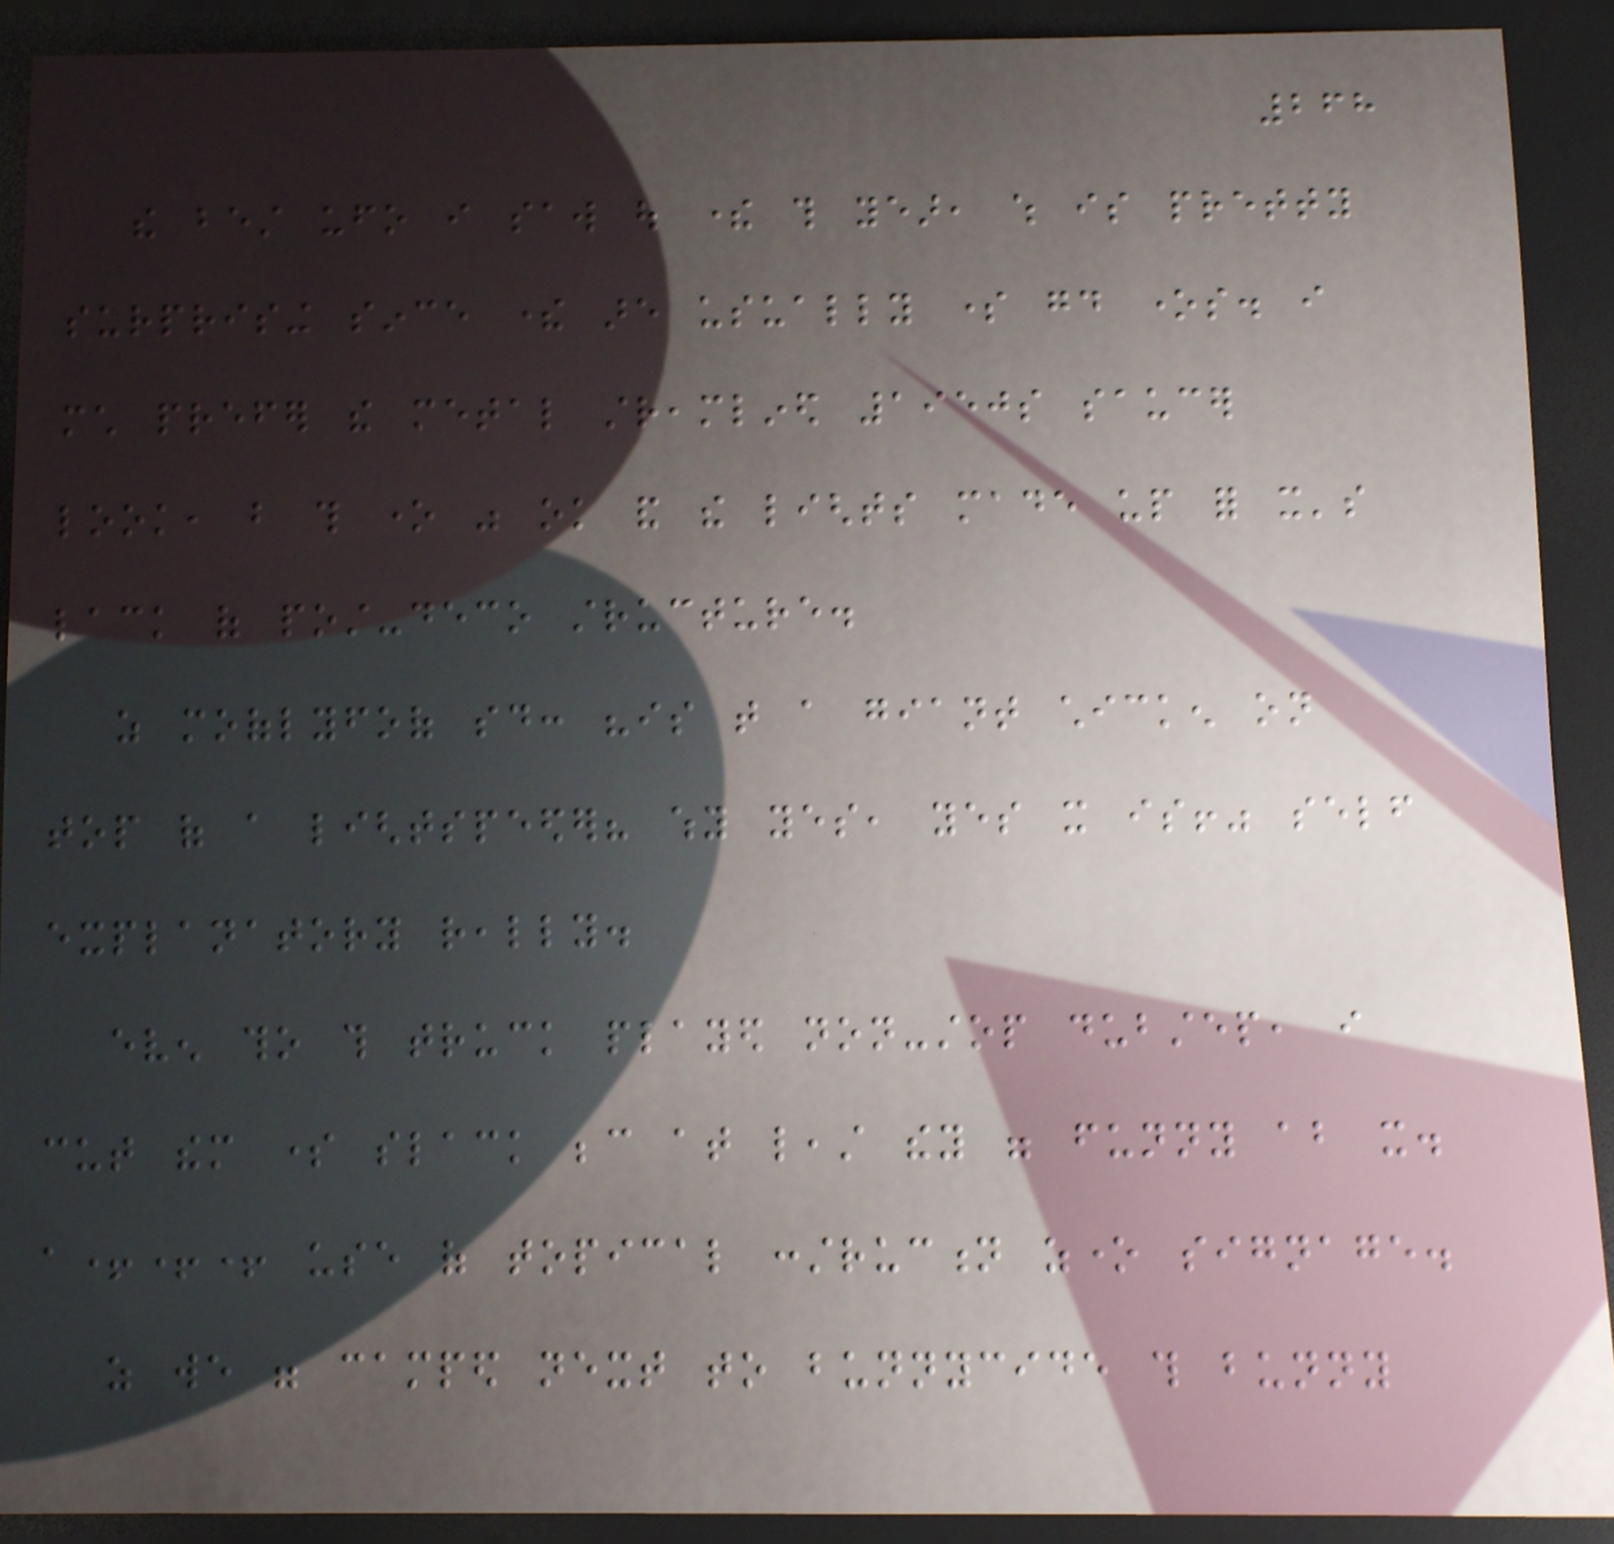268
the best ufo i saw out there this year, which is pretty
surprising since there are usually some good ones. i
much prefer the metal streamlined 1950s saucer
look, but this one was ok and the lights made up for it's
lack of post-deco structure.
as mooflyfoof said: "is that a giant chicken on
top of a lightspeeder? why yes, yes it is!" self
explanatory really.
even tho this truck played non-stop dubstep, i
cut them some slack because at least they were funny about it.
a+++ use of topical construction zone signage.
as we were camped next to bunnycide this bunny
